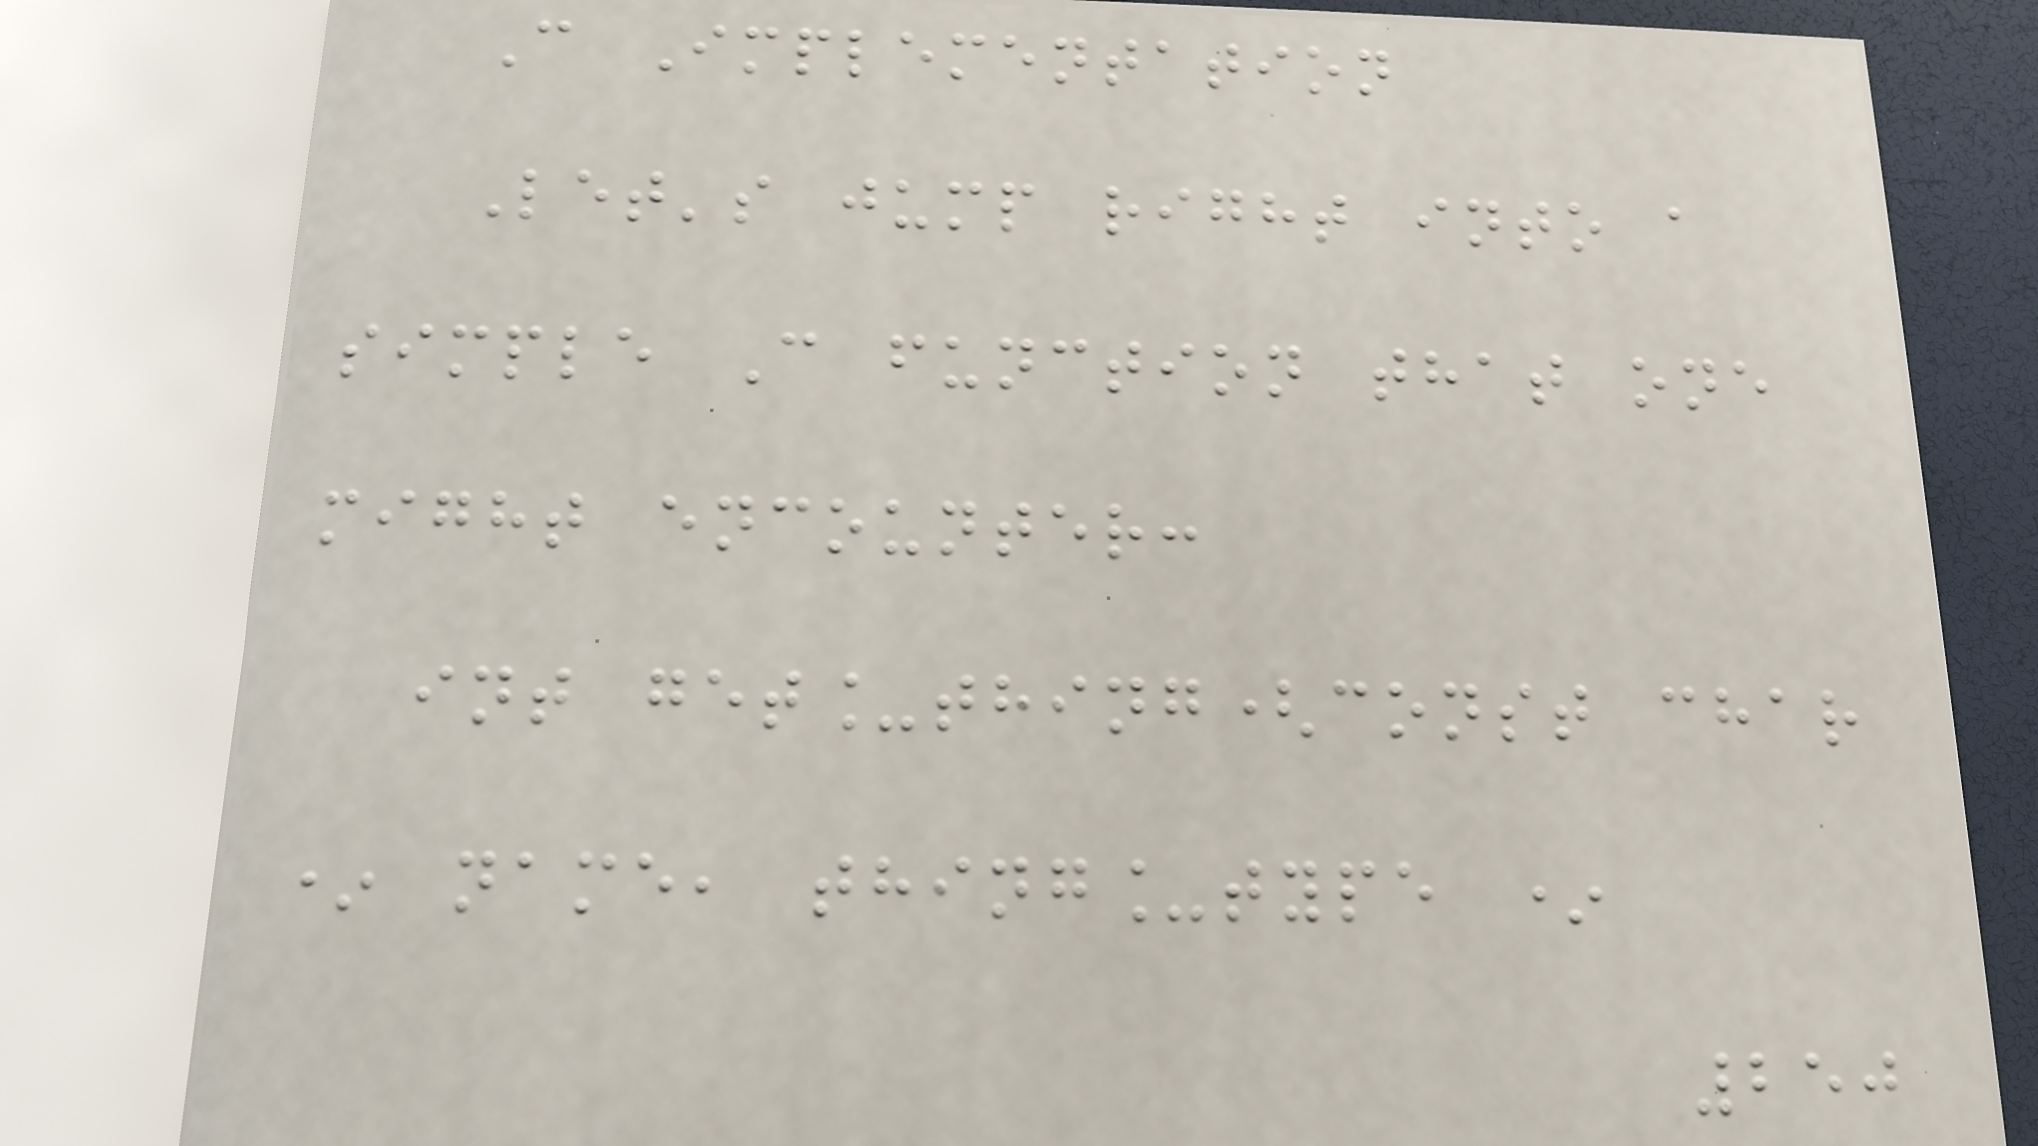C Implementation
Let's jump right into a
simple C function that one
might encounter:
int get_thing(const char
* name, thing_type *
250
